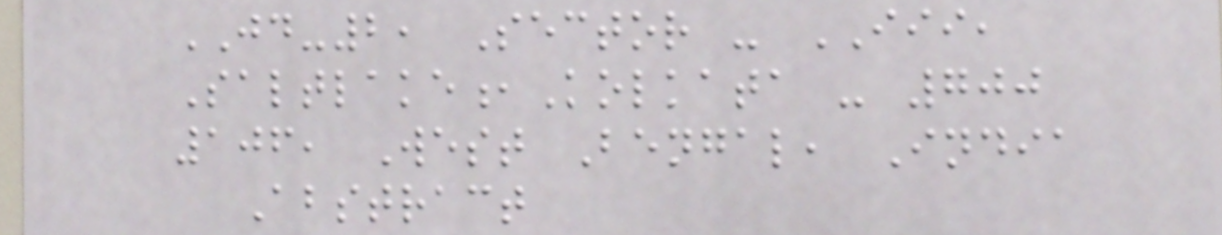JD-2, Sector - III,
Saltlake,Kolkata - 700
106, West Bengal, India
Abstract
